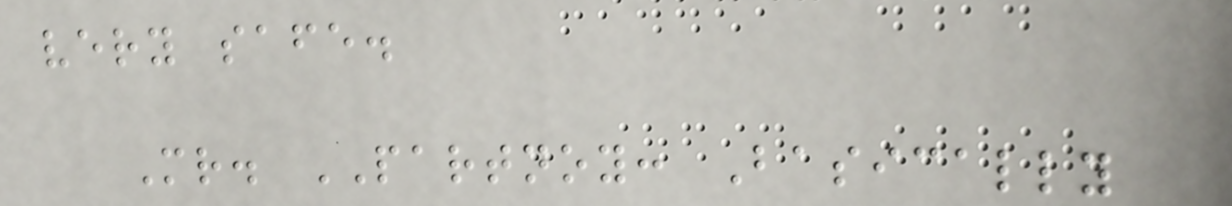very safe.
Mr. PARTNOY: Basically
